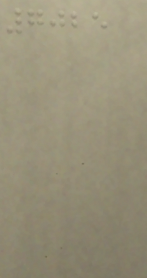7025
